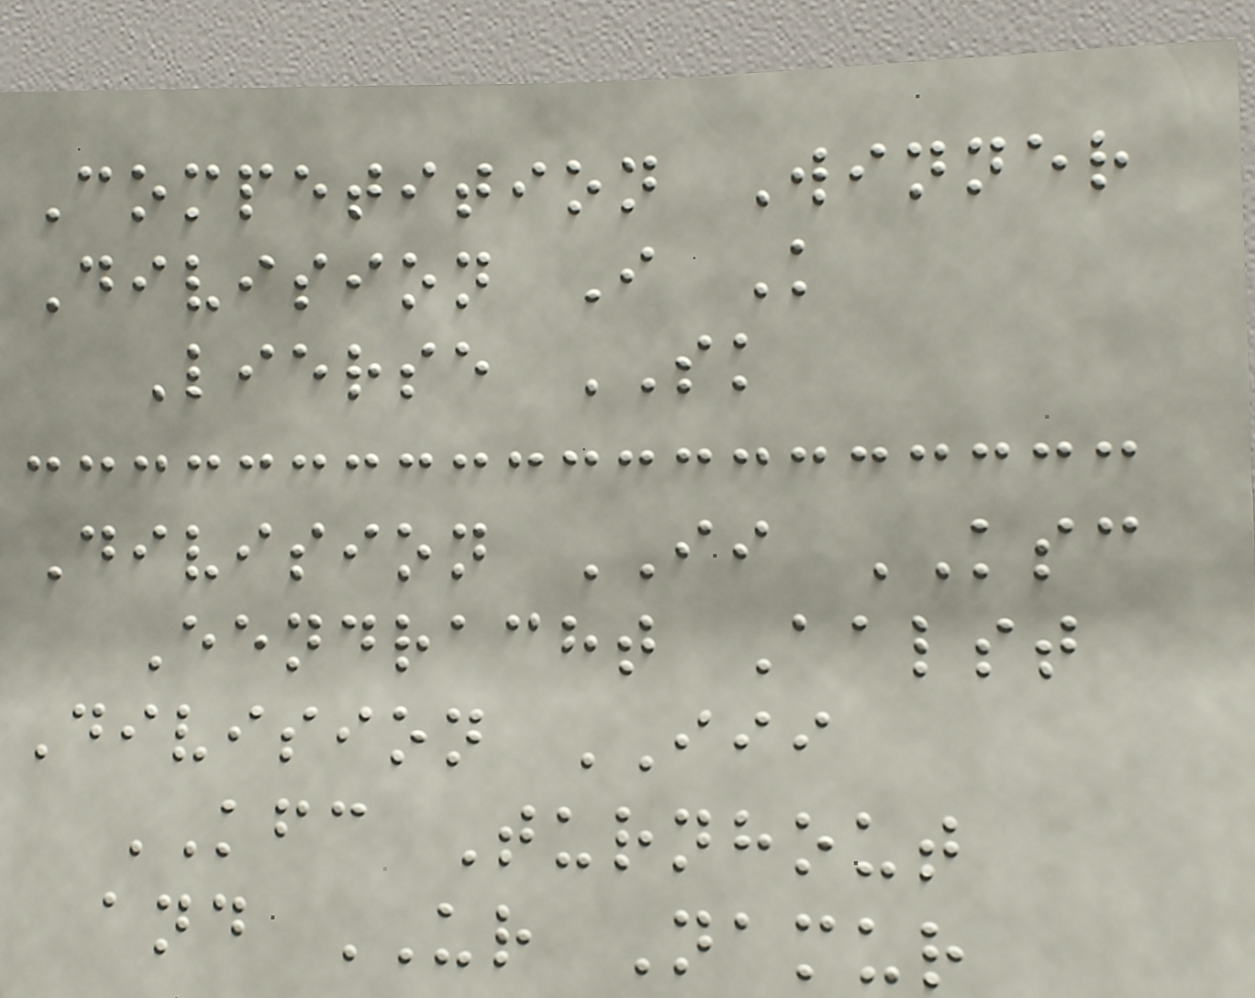Competition Winner
Division I K
Lierse SK
Division II KSC
Eendracht Aalst
Division III
KFC Turnhout
and UR Namur
